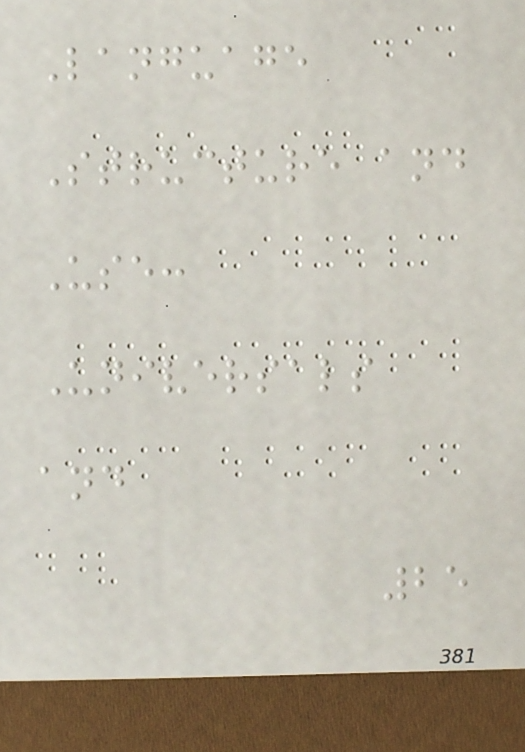Language
Structure and
Use:
Universals
and
25
